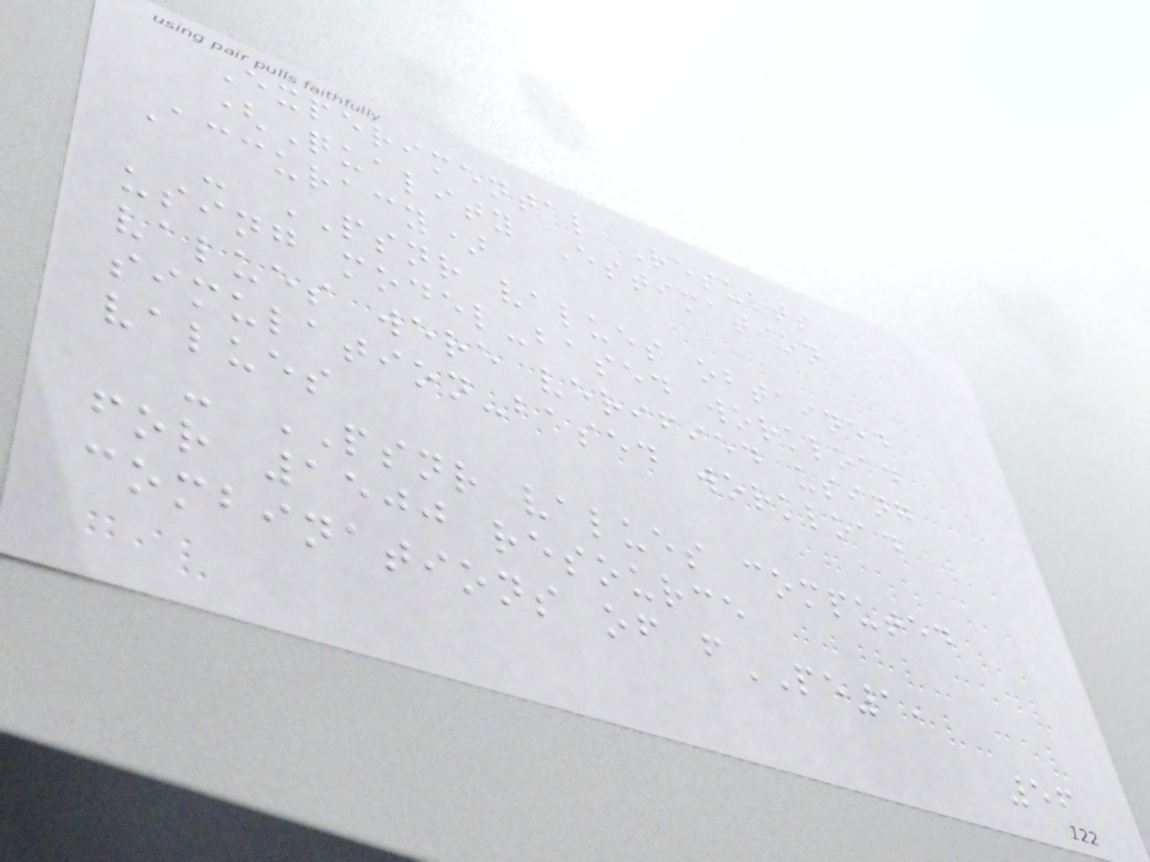Experimental Results
(Quality Estimation
Accuracy)
- PSNR values obtained
using model-based workload
values were verified using
simulation-based workload
values
- PSNR values computed
for 1500 resource
combinations of fPE1,
56
